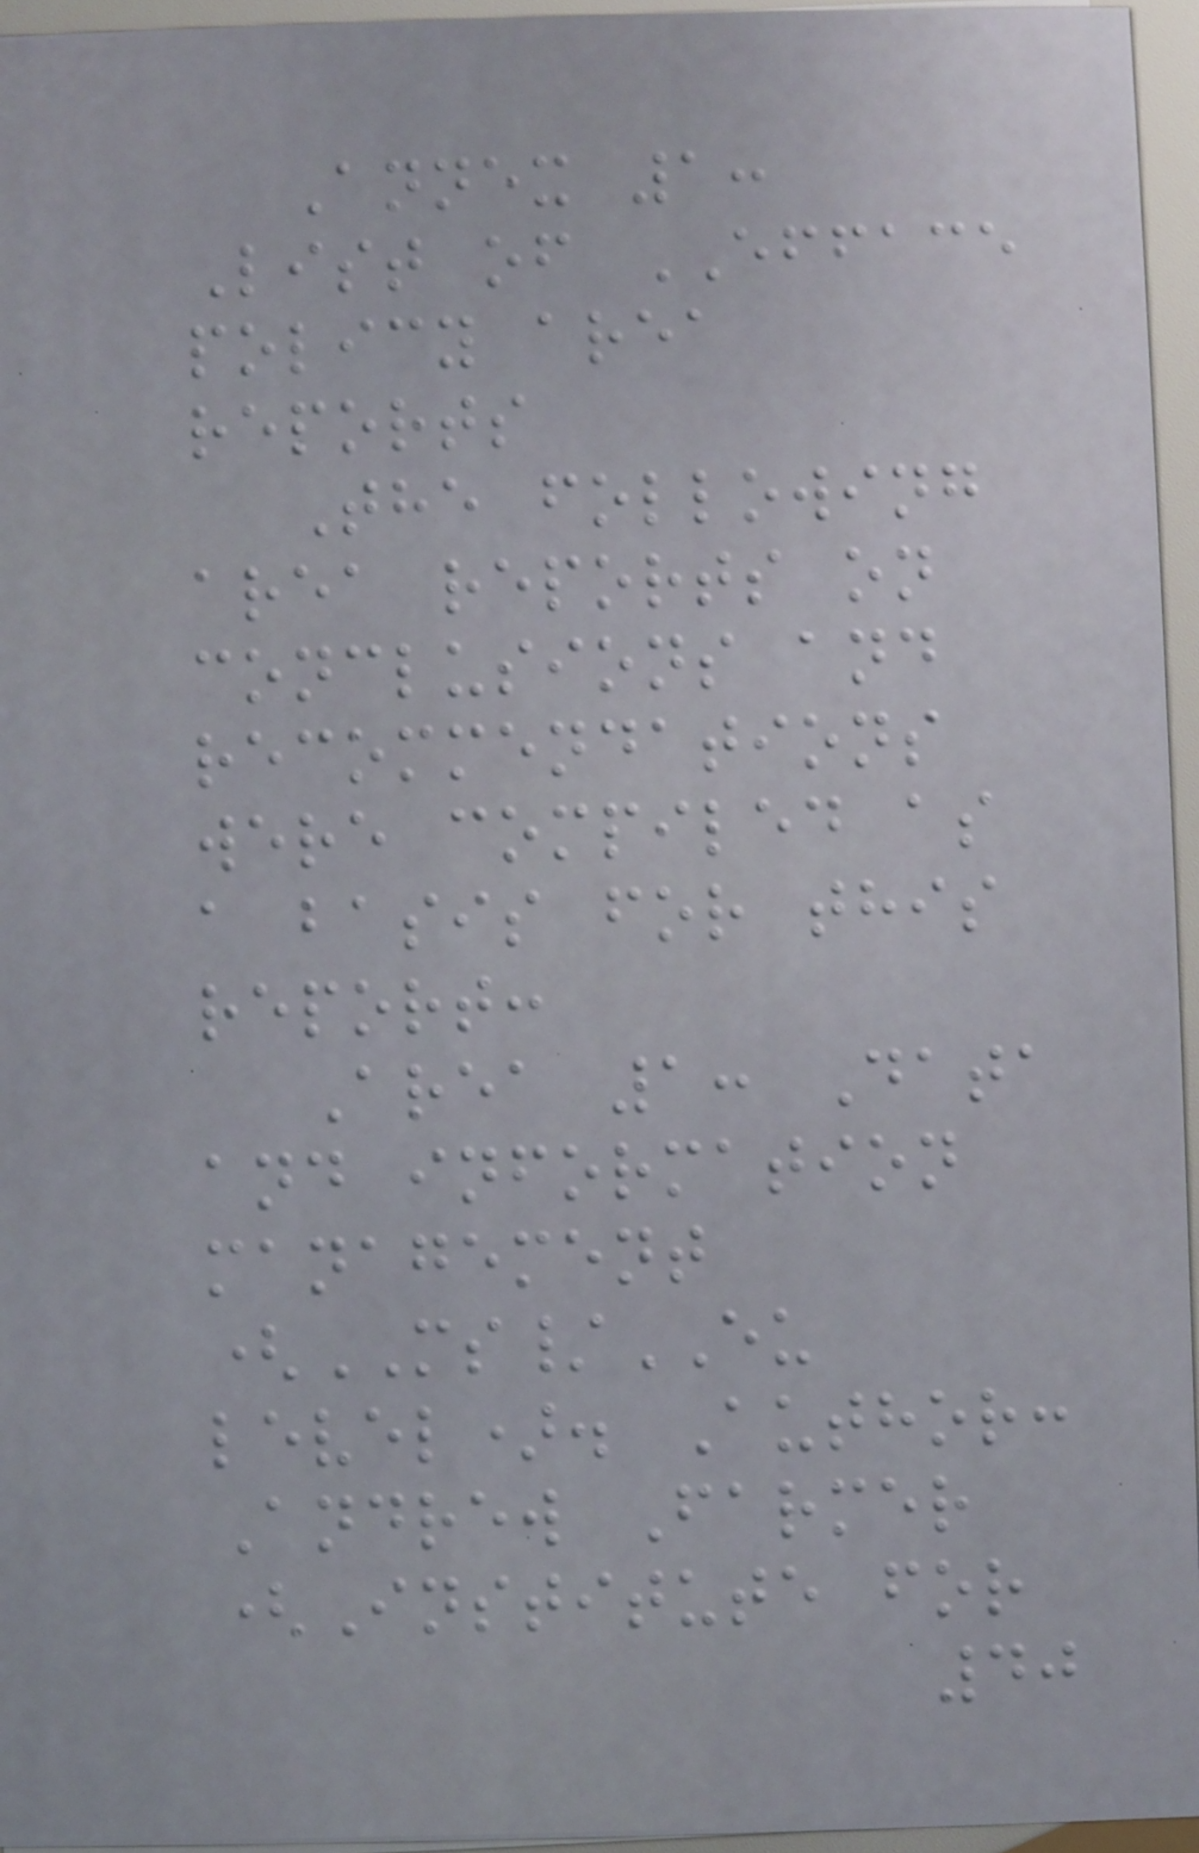Annex 1:
List of EFFACE
policy area
reports
The following
area reports on
conclusions and
recommendations
were compiled as
a basis for this
report:
Area 1: Data
and information
management
(MS/EU
level). Author:
Andrew Farmer
(Institute for
40
